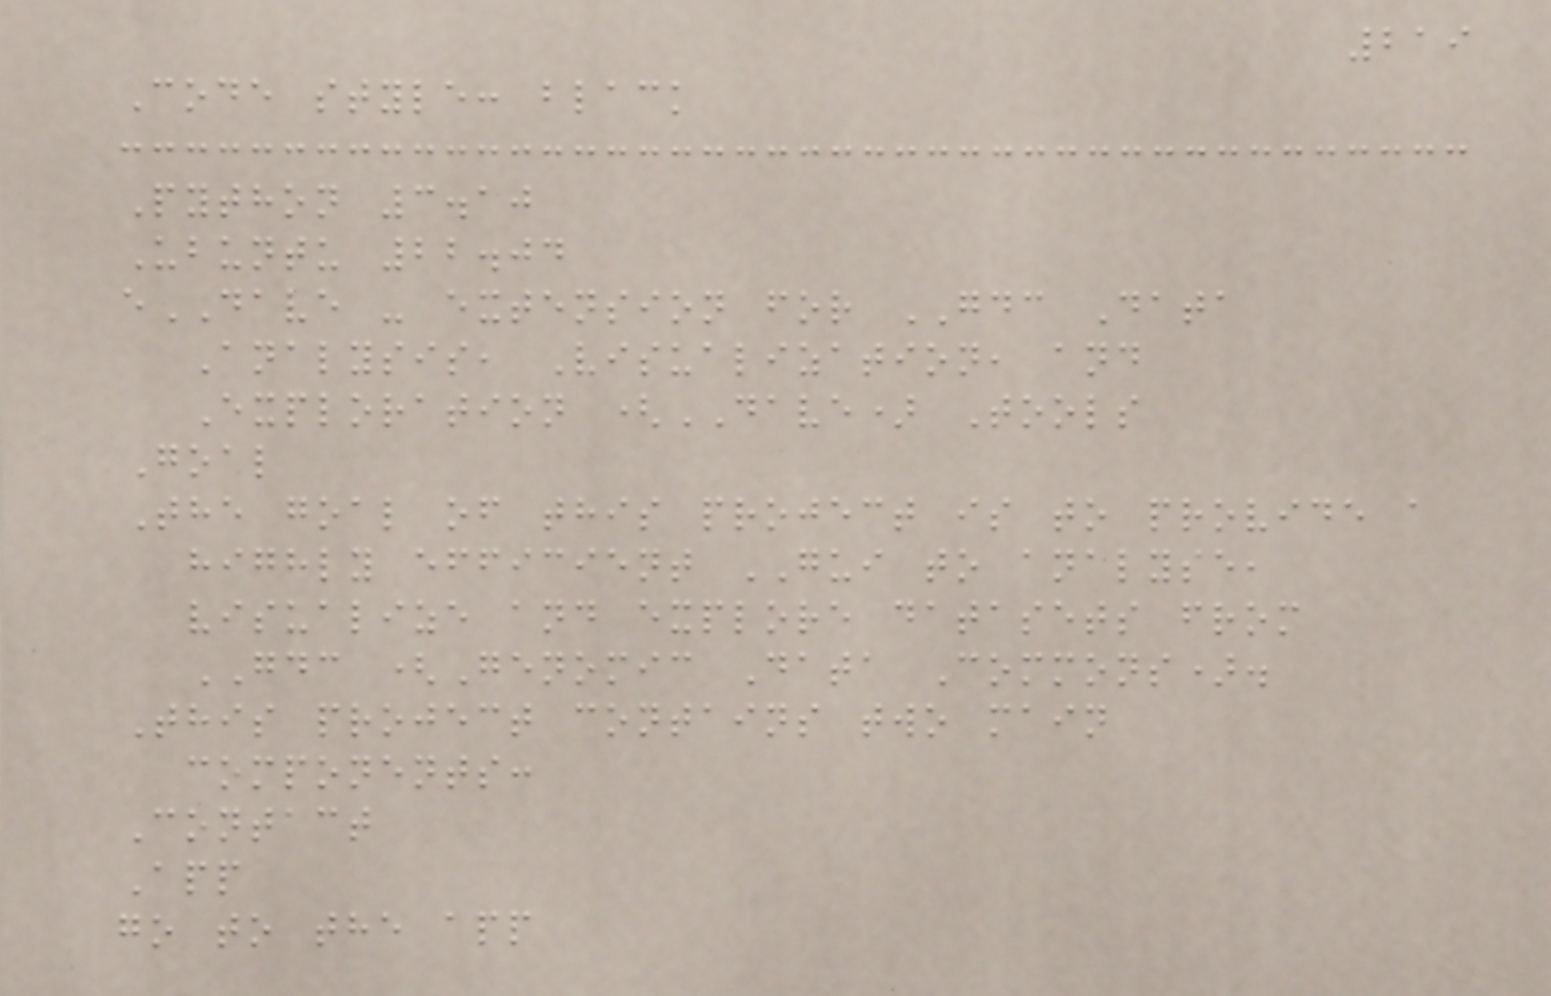219
Code style: black
Python 3.10
Ubuntu 22.04
eDAVE - extension for GDC Data
Analysis, Visualization, and
Exploration (DAVE) Tools
Goal
The goal of this project is to provide a
highly efficient GUI to analyse,
visualize and explore datasets from
GDC (Genomic Data Commons).
This project contains two main
components:
Contact
App
go to the app
